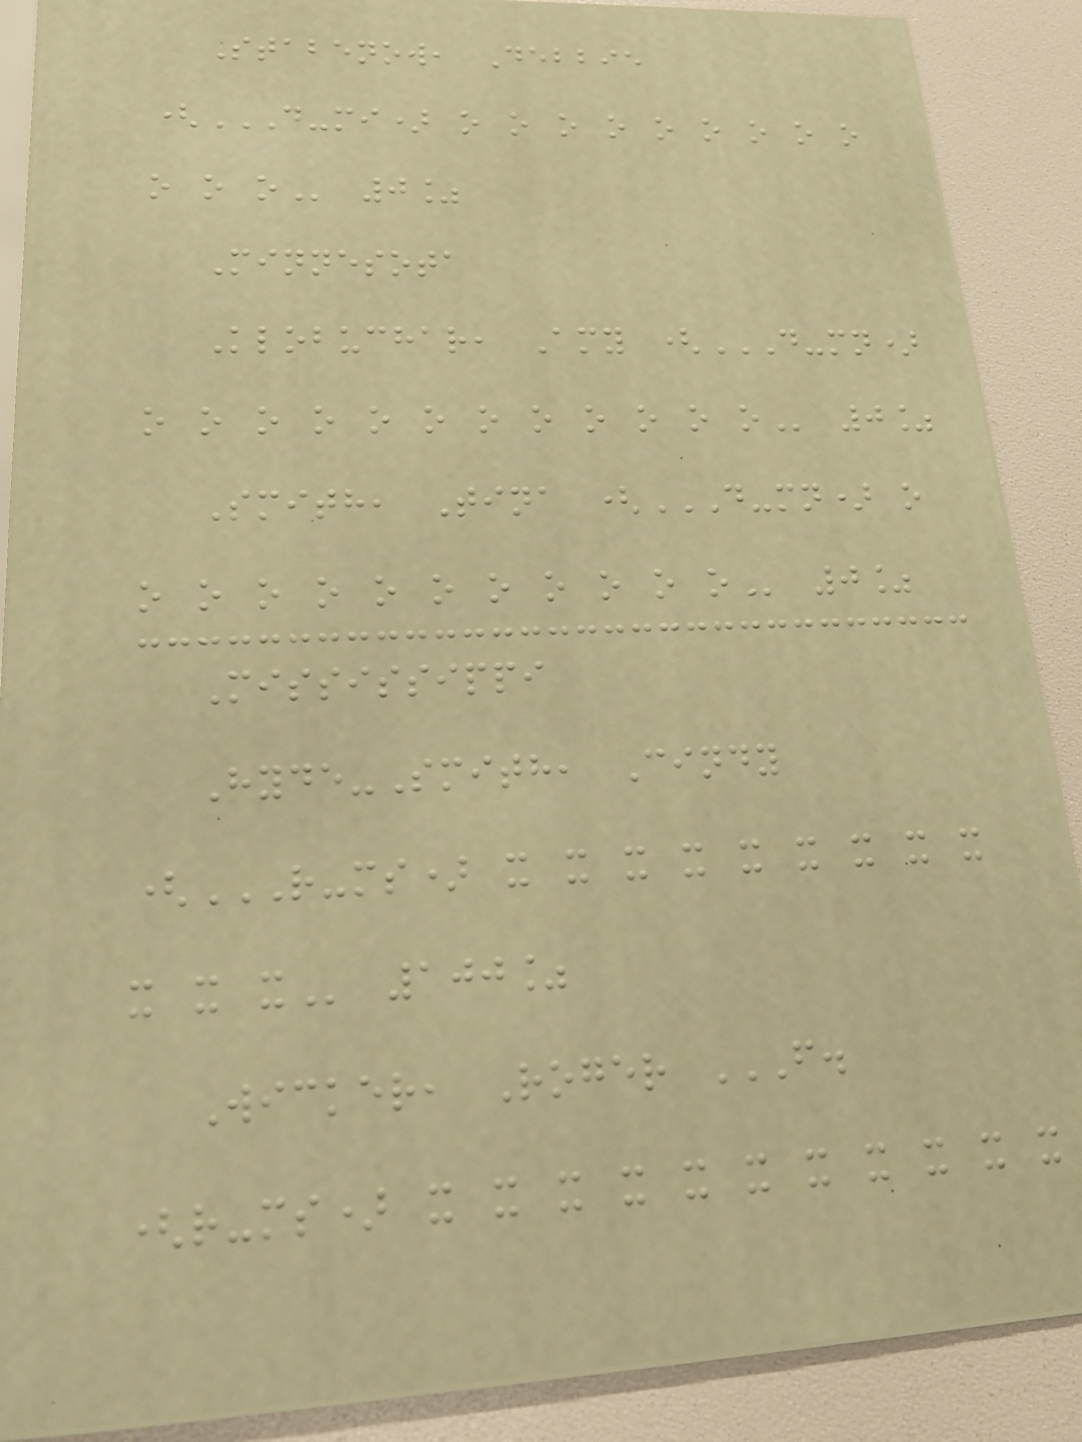Stabenow, Debbie
(D-MI) O O O O O O O O O
O O O 0%
Minnesota
Klobuchar, Amy (D-MN)
O O O O O O O O O O O O 0%
Smith, Tina (D-MN) O
O O O O O O O O O O O 0%
Mississippi
Hyde-Smith, Cindy
(R-MS) X X X X X X X X X
X X X 100%
Wicker, Roger F.
(R-MS) X X X X X X X X X X X
